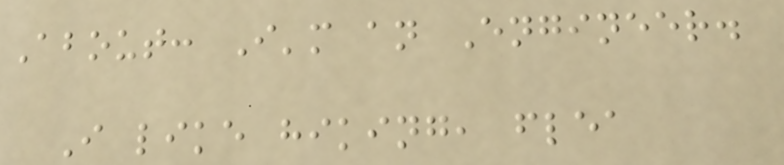About: I'm an Engineer.
I like hiking, flea
